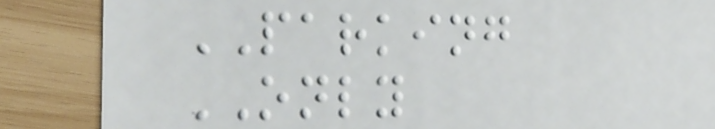PARKING
ONLY
